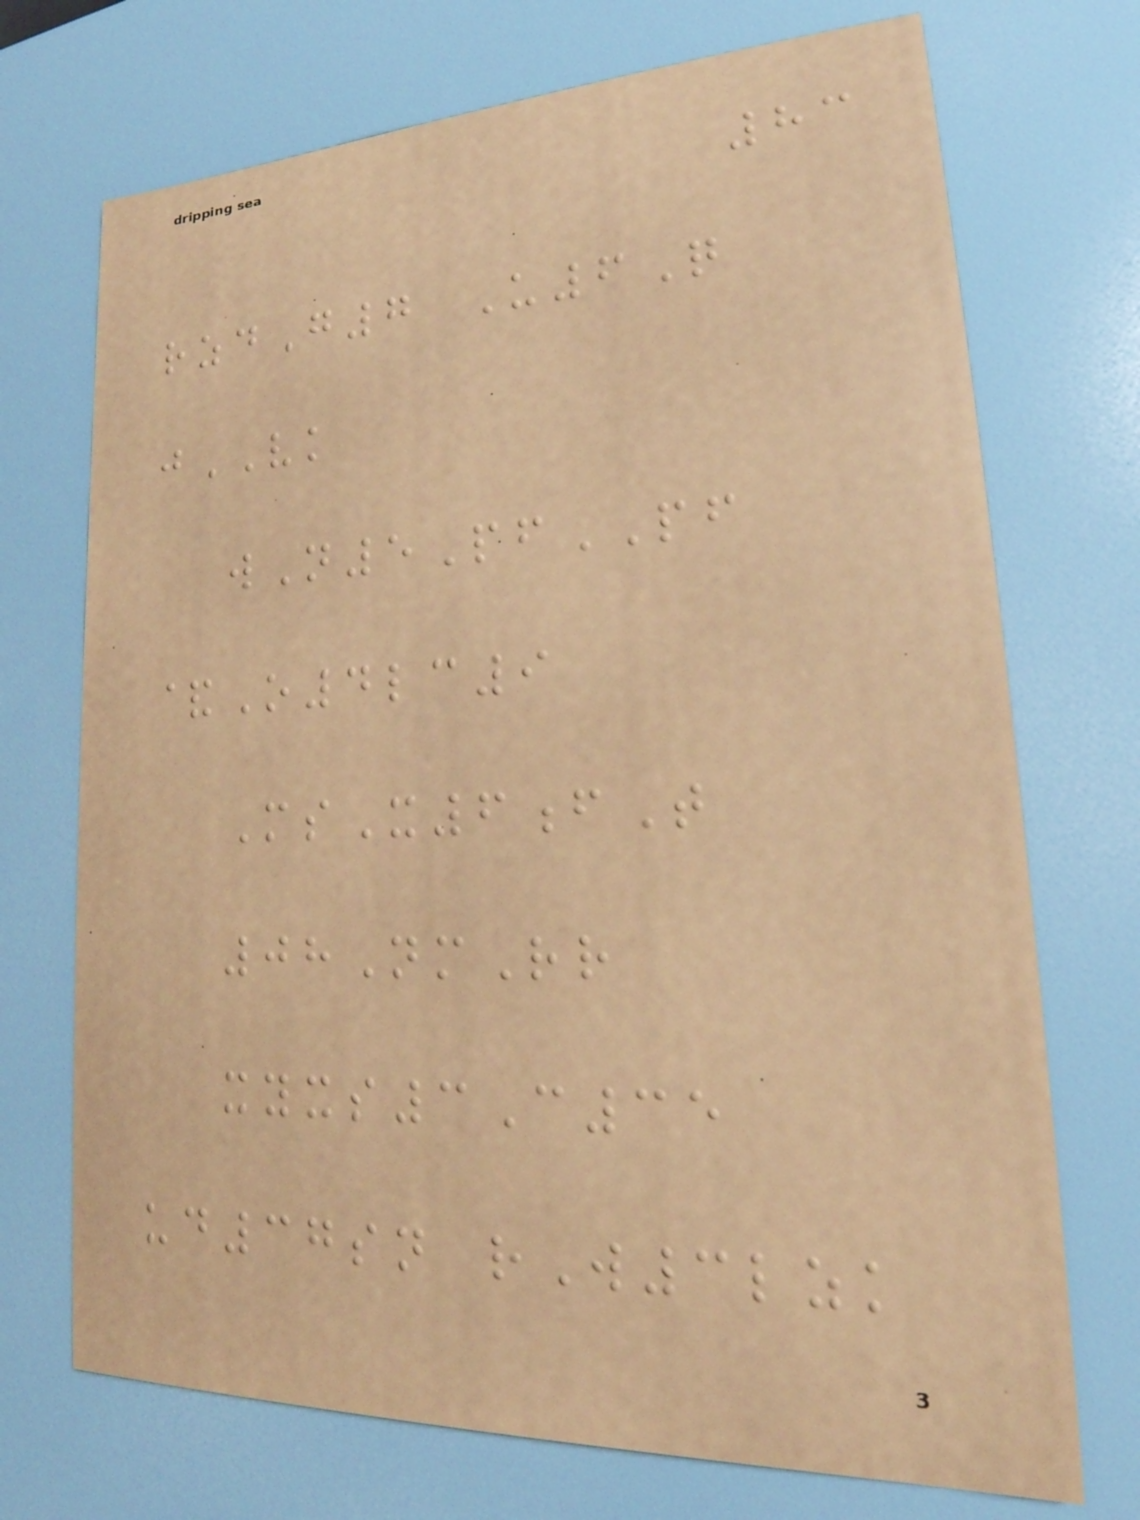83
rzdG7 U6Q
jVK
wN5PfPF
&O4lc9
MsX6fT
08NmRr
xyxs3C35
ud37sn rW3lzk
